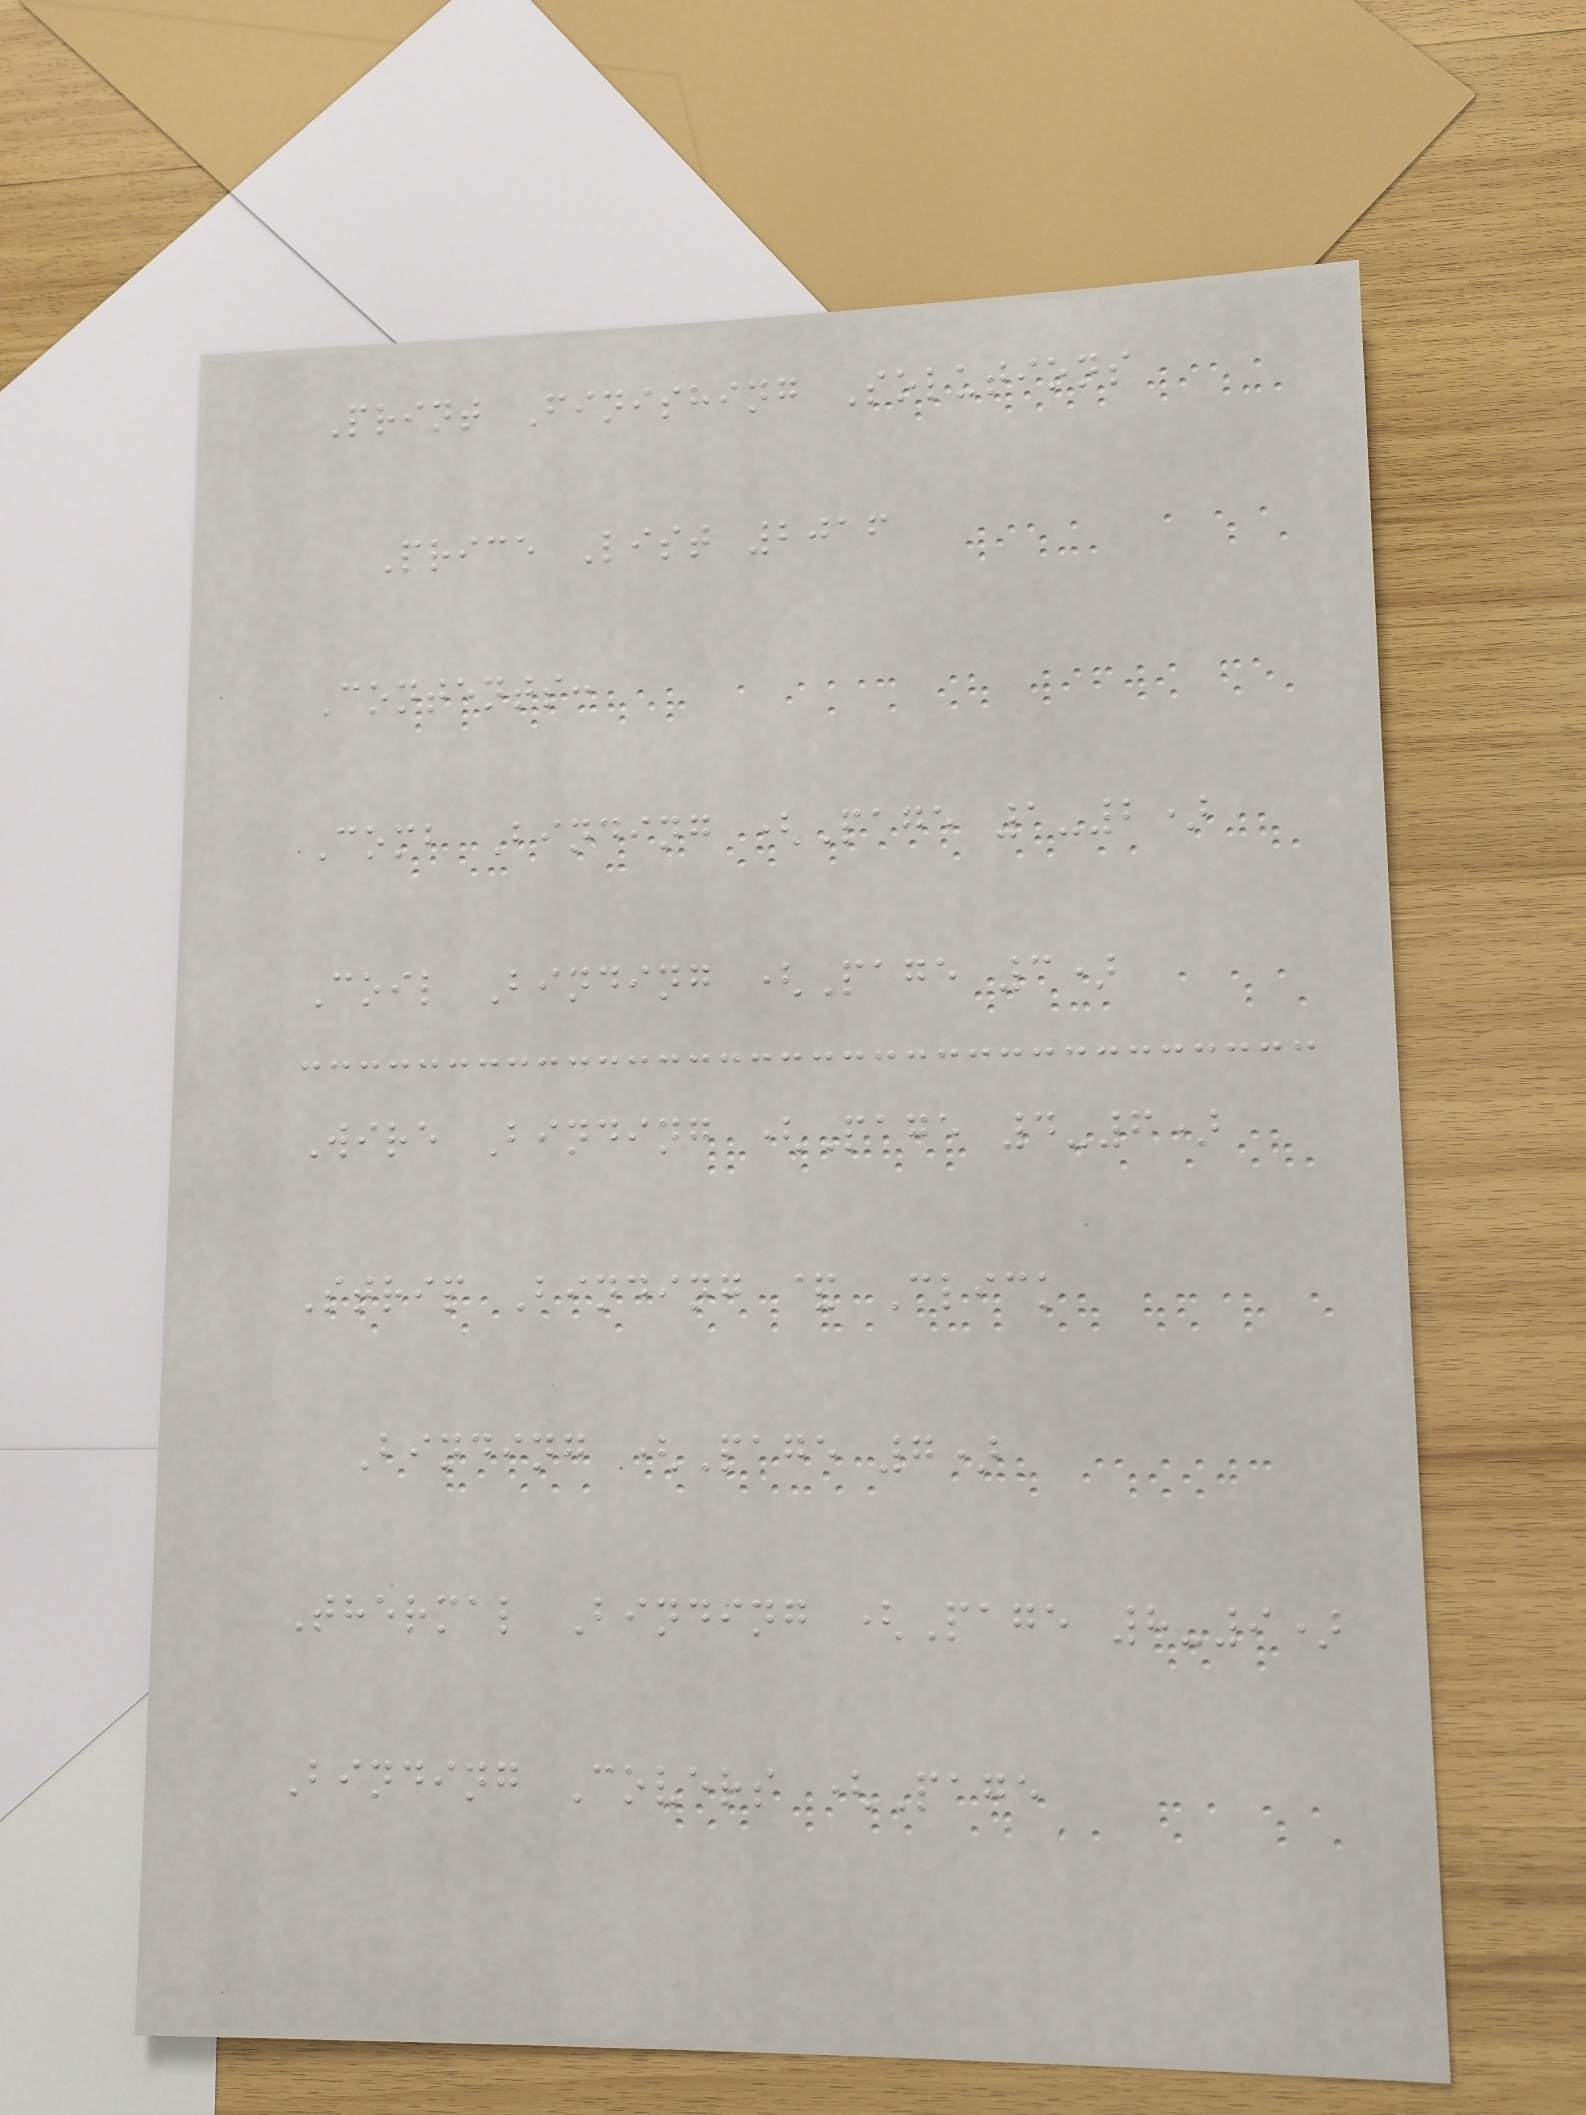Print Finishing Solutions
Price List 2016
Contents:
Comb Binding (Page 1-2)
Coil Binding (Page 3)
Wire Binding (Page 4-6)
Strip Binding & Click
Binding (Page 7)
Thermal Binding (Page 8-9)
Binding Covers (Page
